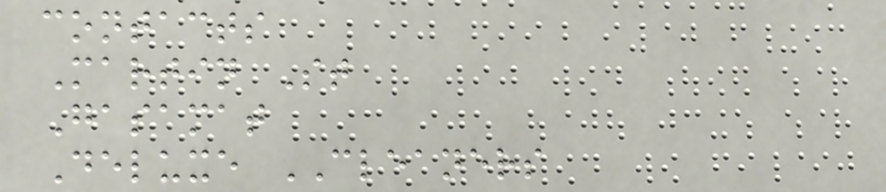contacts
Martin St
Gasamat
Deluxe CLEANERS
